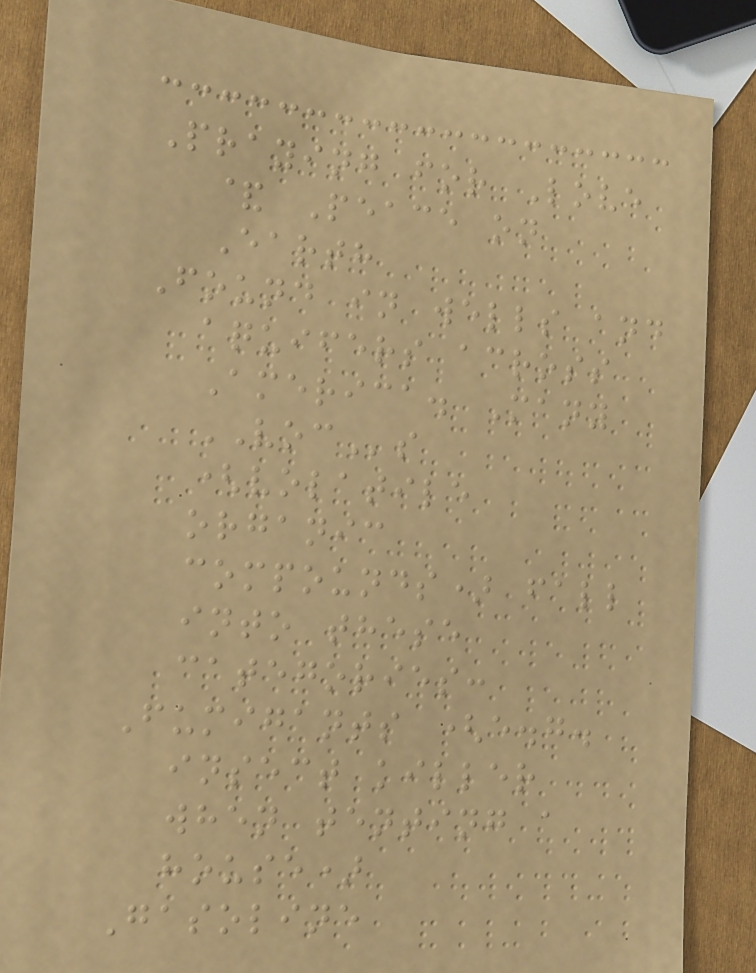Praying for Love
& Peace on
Earth
Found in wells and
aquifers across
America. Many
VOCs
(volatile
organic
compounds) fall
into these
categories:
Fumigants (e.g.
insect killer
when tenting a
house)
Gasoline
